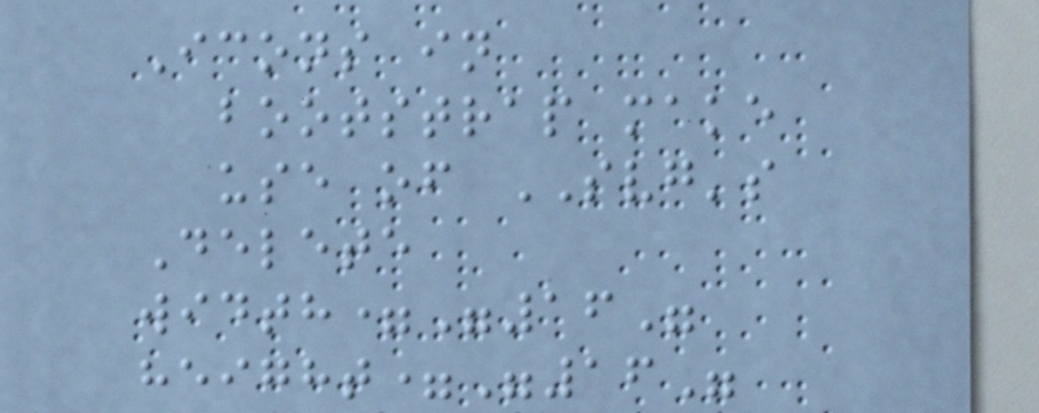Icons in
bootstrap make
use of SVG's
Delete
width="16"
height="16"
